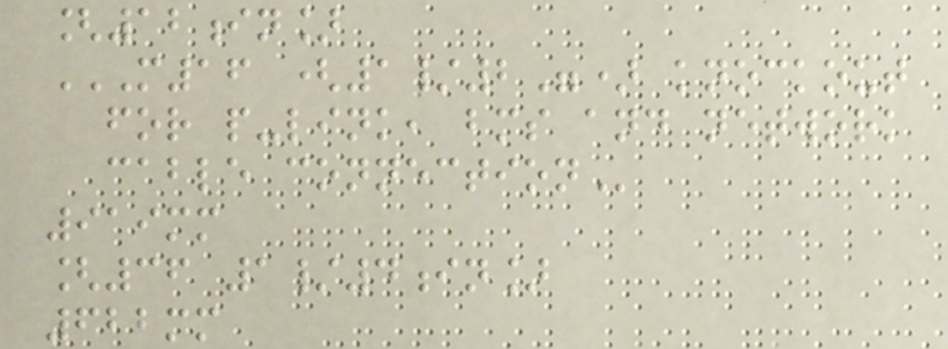[12in]
M16 (1/2") KNOCKOUT
FOR P-LINK, BMS AND NETWORK
CABLE CONNECTION
919mm
[36 1/4in]
622mm
